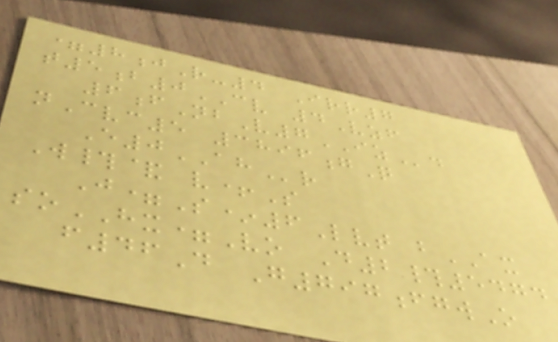=8jR-4 Irr7
t5b0CV 4Vzf
6fNbV7IZd
nCvc5 3896gQ
E0AHr
W#& v+S
J=S*6Lvt bAX
soHX=Vo D2#5474
f46D G797fgwO
